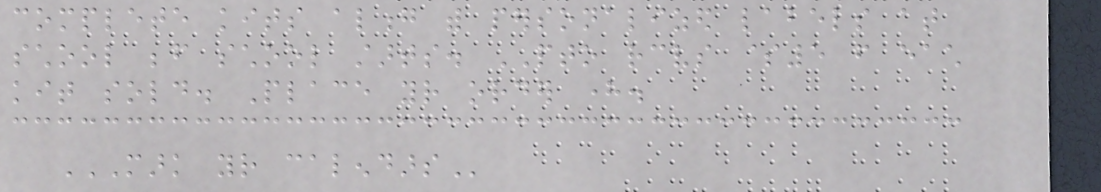complete kits along with personalized labels at
school before school starts. PTO receives $5 from each
kit sold. Place your order here.
MARK YOUR CALENDARS
